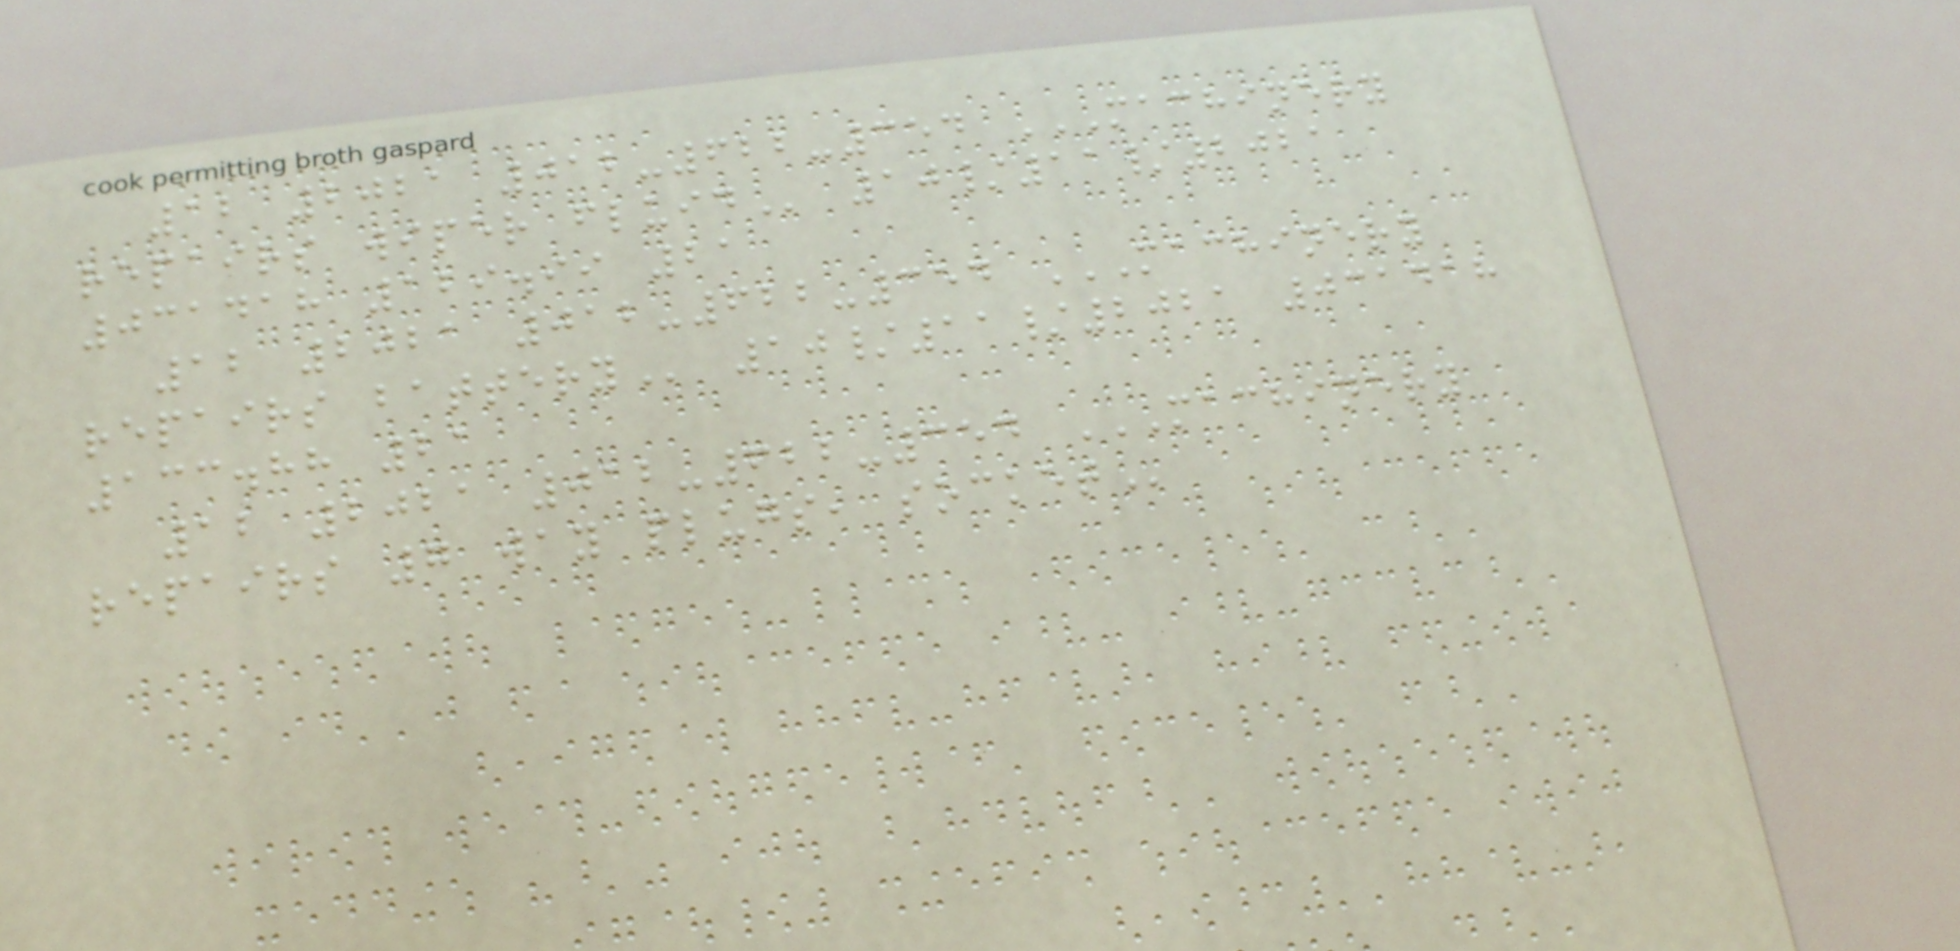12 2021 012-622-354 MACHINERY
REPAIRS WIPER FLUID 10/11/2021
031418 129.99 21
12 2021 012-622-354 MACHINERY
REPAIRS BATTERY 10/11/2021 031418
133.88 21
12 2021 012-622-354 MACHINERY
REPAIRS 7 WAY PLUGS, SOCKET
